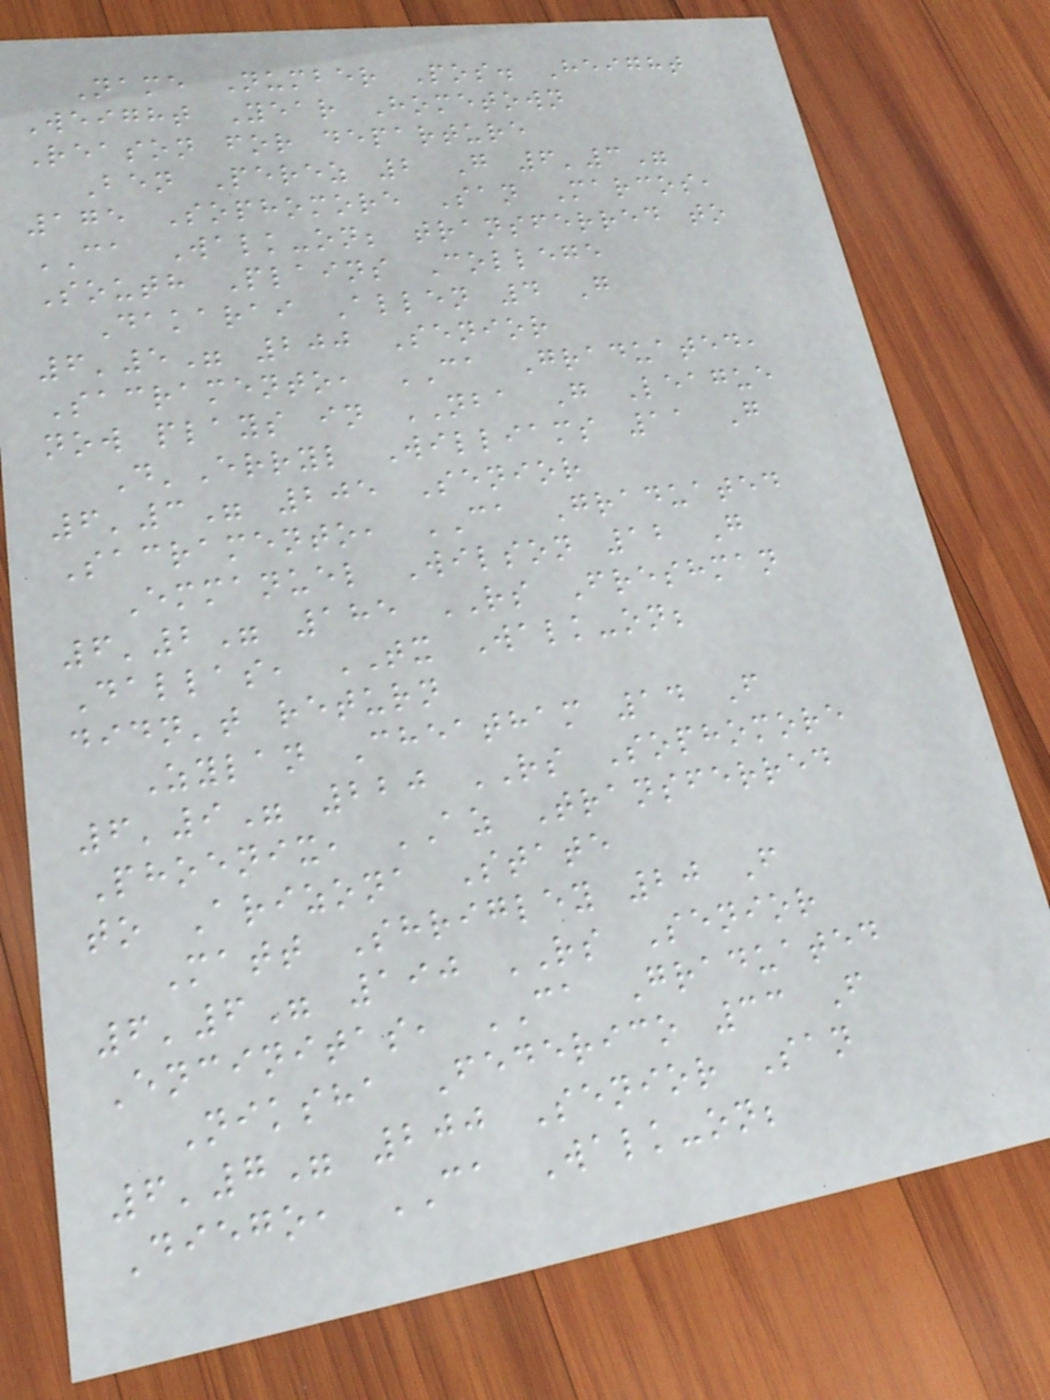Name Number Pos. Height
Weight Year Hometown
Reason for departure
Ben Perez 2 G 6'3"
175 Sophomore San Marcos,
CA Walk-on; transferred to
South Plains College
Dakarai Allen 4 G
6'5" 200 Senior
Sacramento, CA Graduated,
now plays in NBA G League
D'Erryl Williams 11 G
6'3" 205 Senior
Sacramento, CA Graduated
Emmanuel Wilson 12 G
6'2" 185 RS Freshman
Dallas, TX Walk-on;
didn't return
Zylan Cheatham 14 F
6'9" 220 RS Sophomore
Phoenix, AZ Transferred
to Arizona State
Matt Shrigley 20 F
6'6" 190 RS Senior
Encinitas, CA Graduated
Niksha Federico 33 F
6'7" 200 Senior San
Diego, CA Walk-on;
